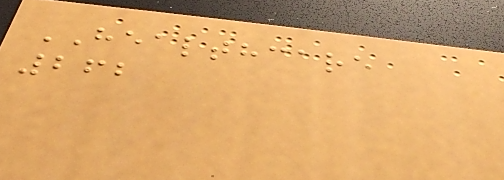HEALTHCARE
262
